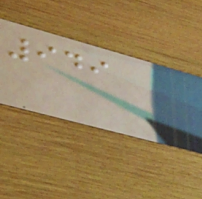949
